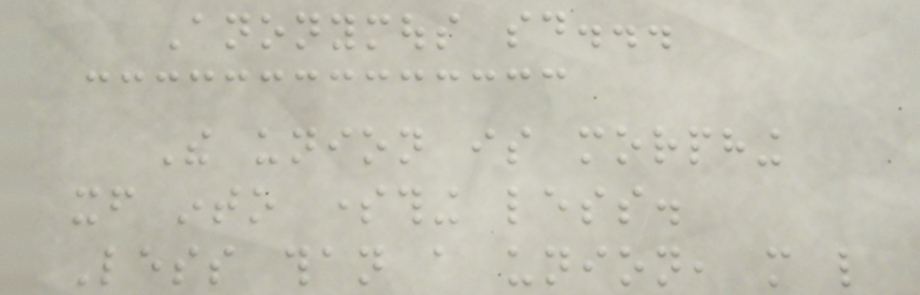Anonymous said...
The union is morphing
itself into something less.
Less than a union, more like
